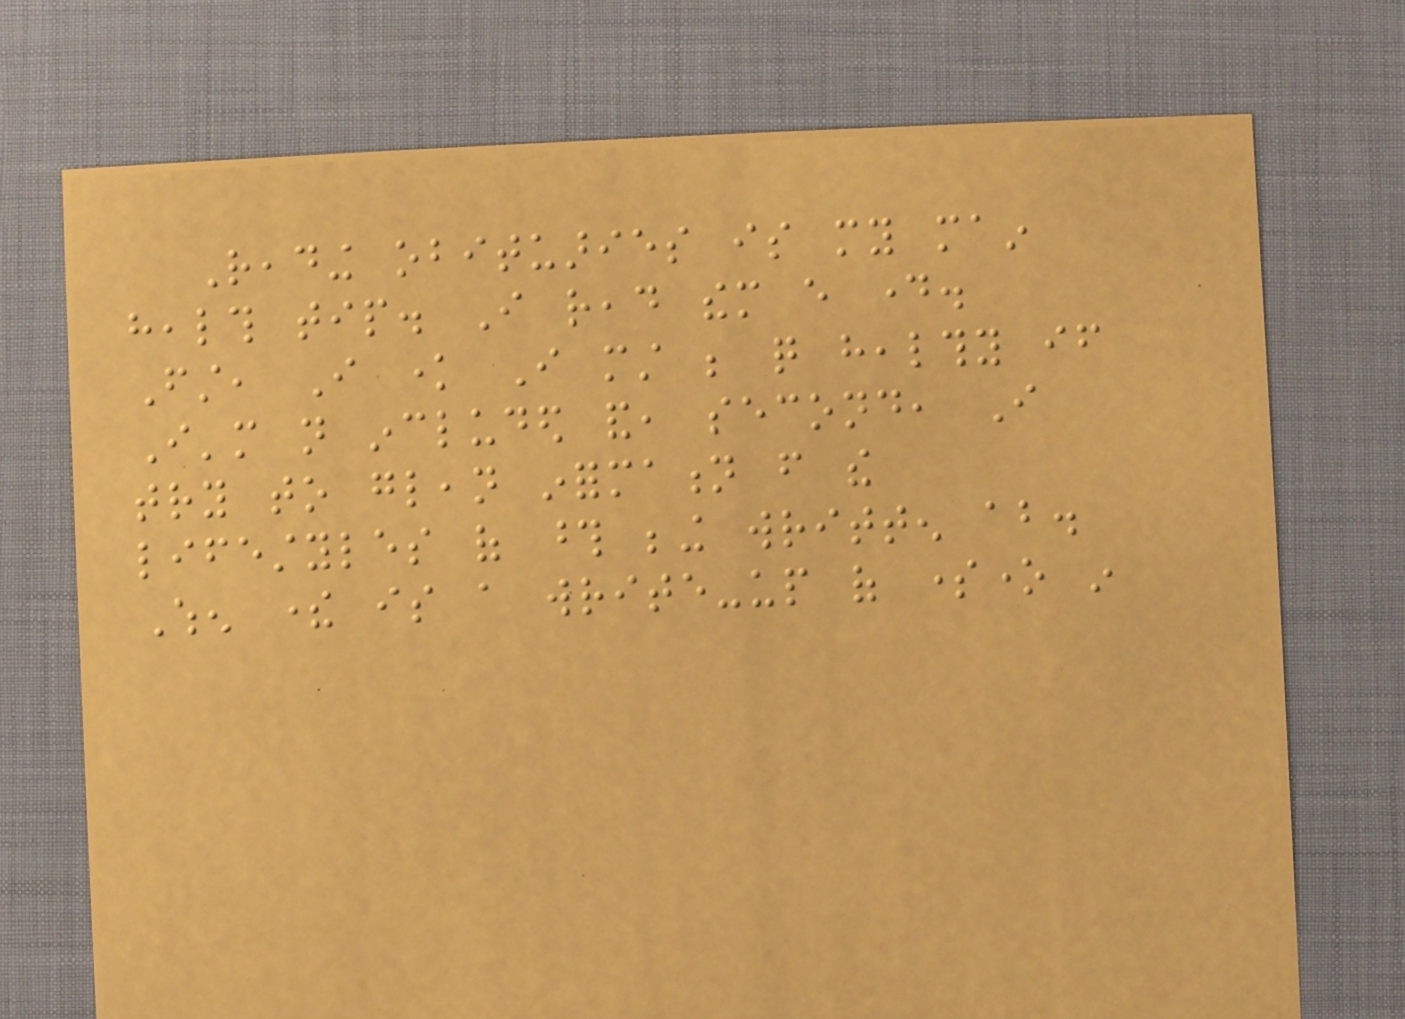Reading obituaries is my main
health tip. I read them every day.
First, I know I must be quite healthy if
I'm not included and, second, I
try to glean information from the
lifestyles of those being written about.
When there is a write-up of someone in
